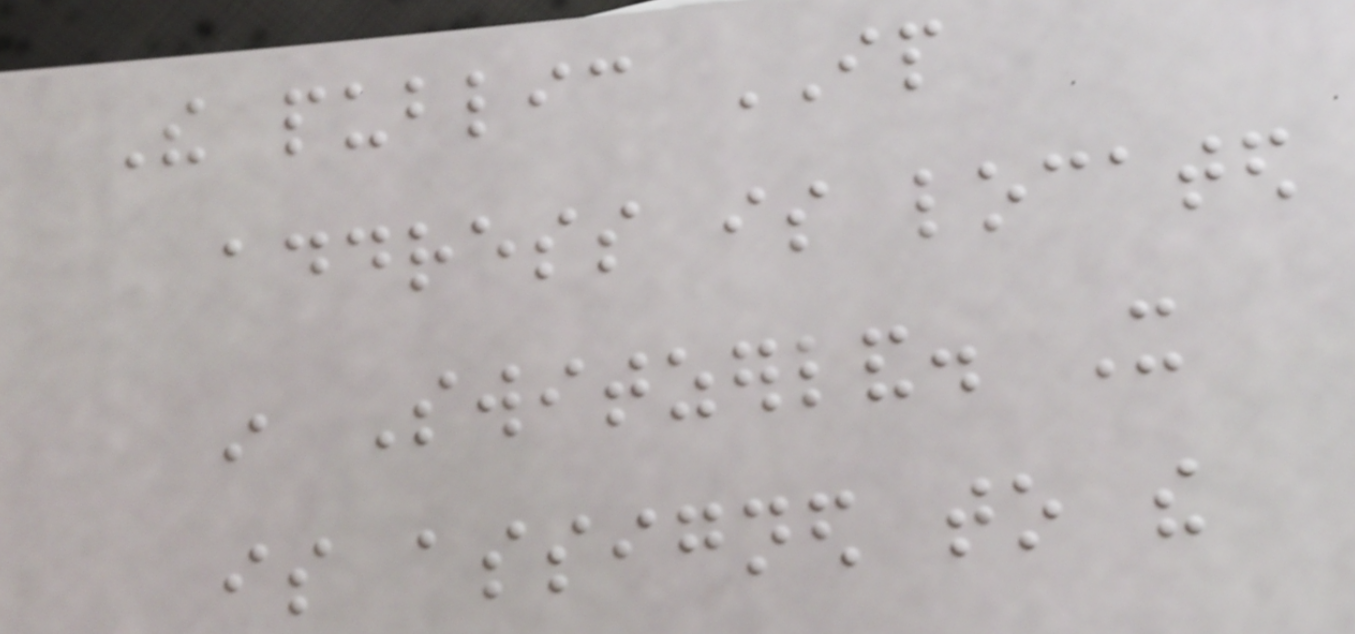The public IP
address is located
in Switzerland. It
is assigned to the
